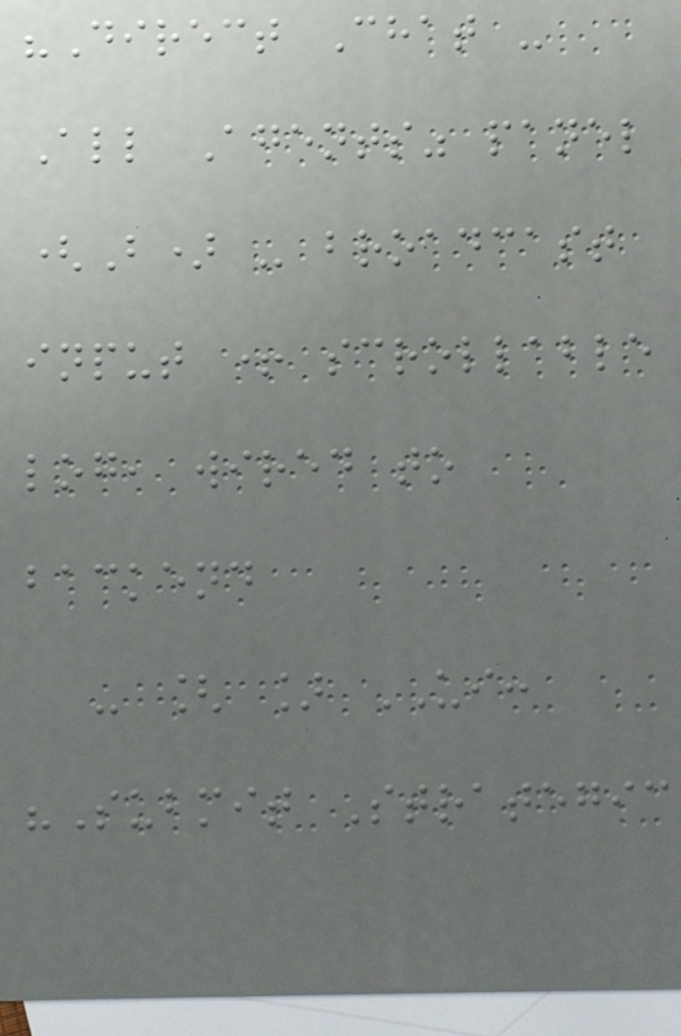"Direct Chat -
All Agents" panel
(B) - broadcast
input + scrollable
log, wired to
backend
- [ ] UI:
"Submit Strategic
